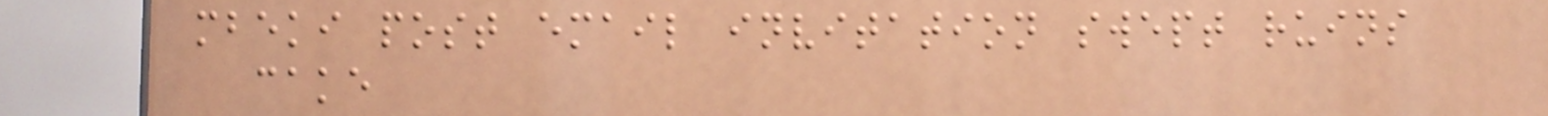mbeki post email invitation swept ruins
cake
